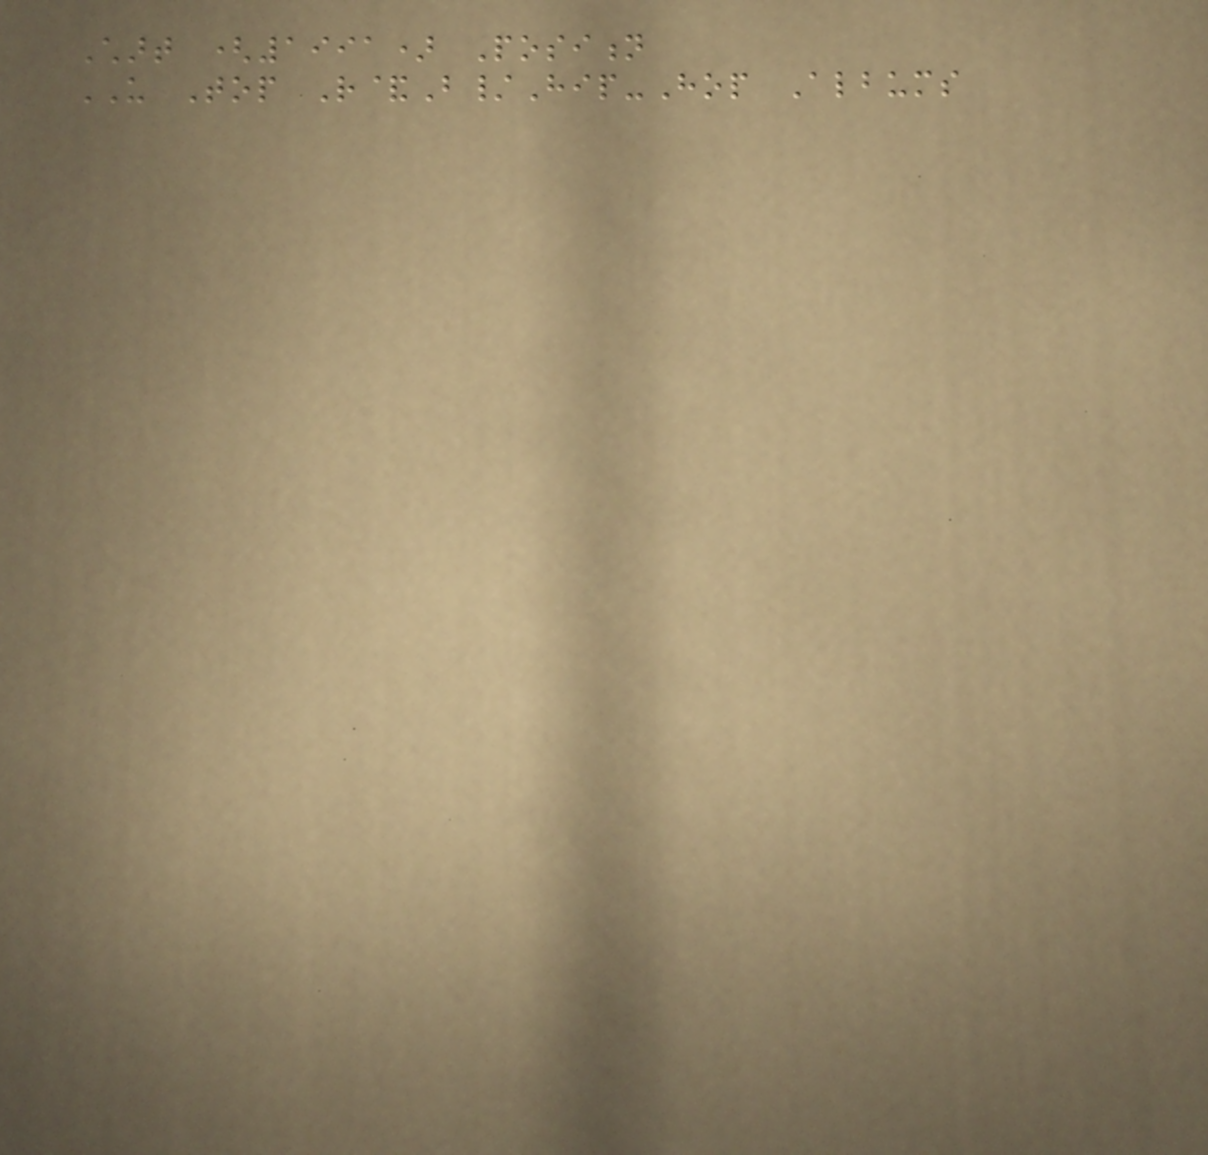Chart (1991) Position
US Top R&B/Hip-Hop Albums
